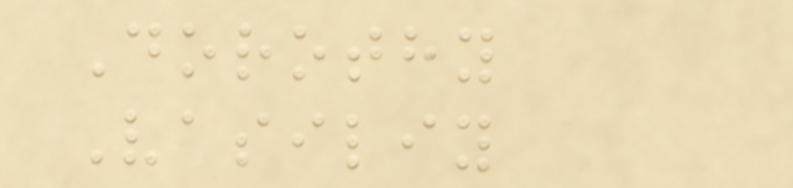Dorothy
Vasiliy
